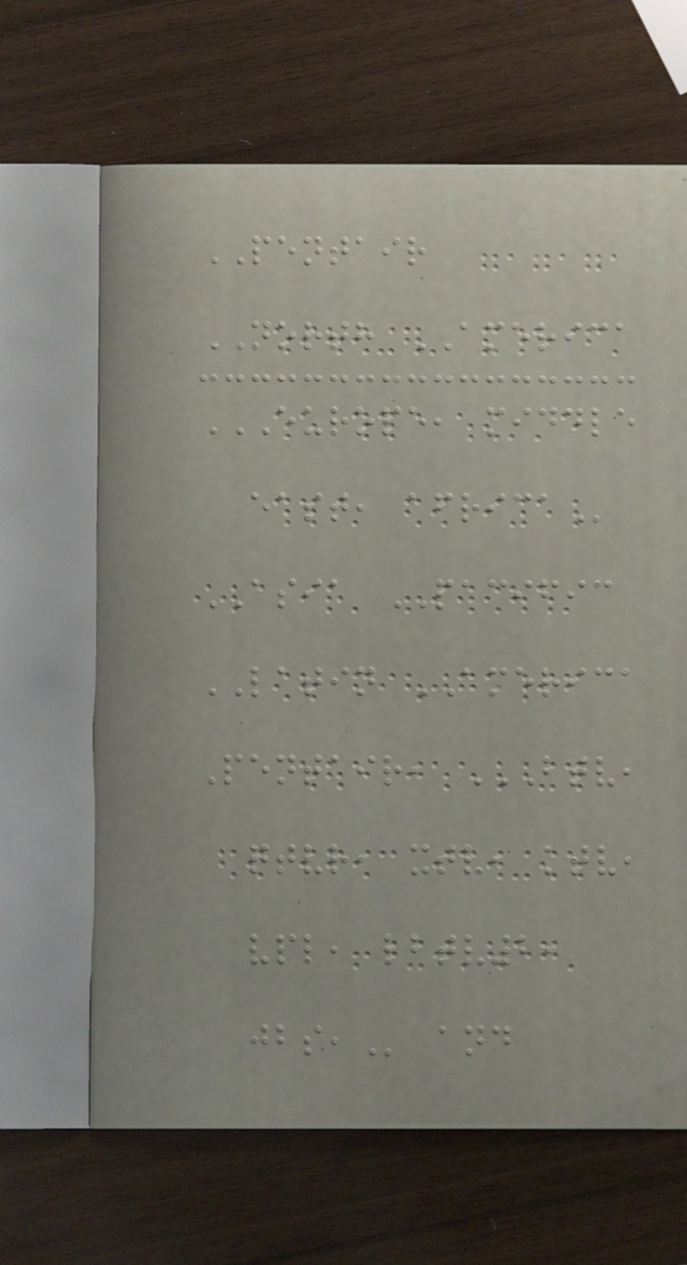PENTAIR
NORTH AMERICA
EUROPE, MIDDLE
EAST, AFRICA
ASIA PACIFIC
LATIN AMERICA
Pentair, BTV,
QTVR, XTV, KTV,
VPL, LBTV2,
JBS, and
